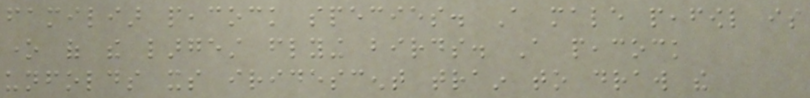familiar peacock species. A male peafowl is
one of the largest flying birds. A peacock
unfolds its iridescent train to draw the
